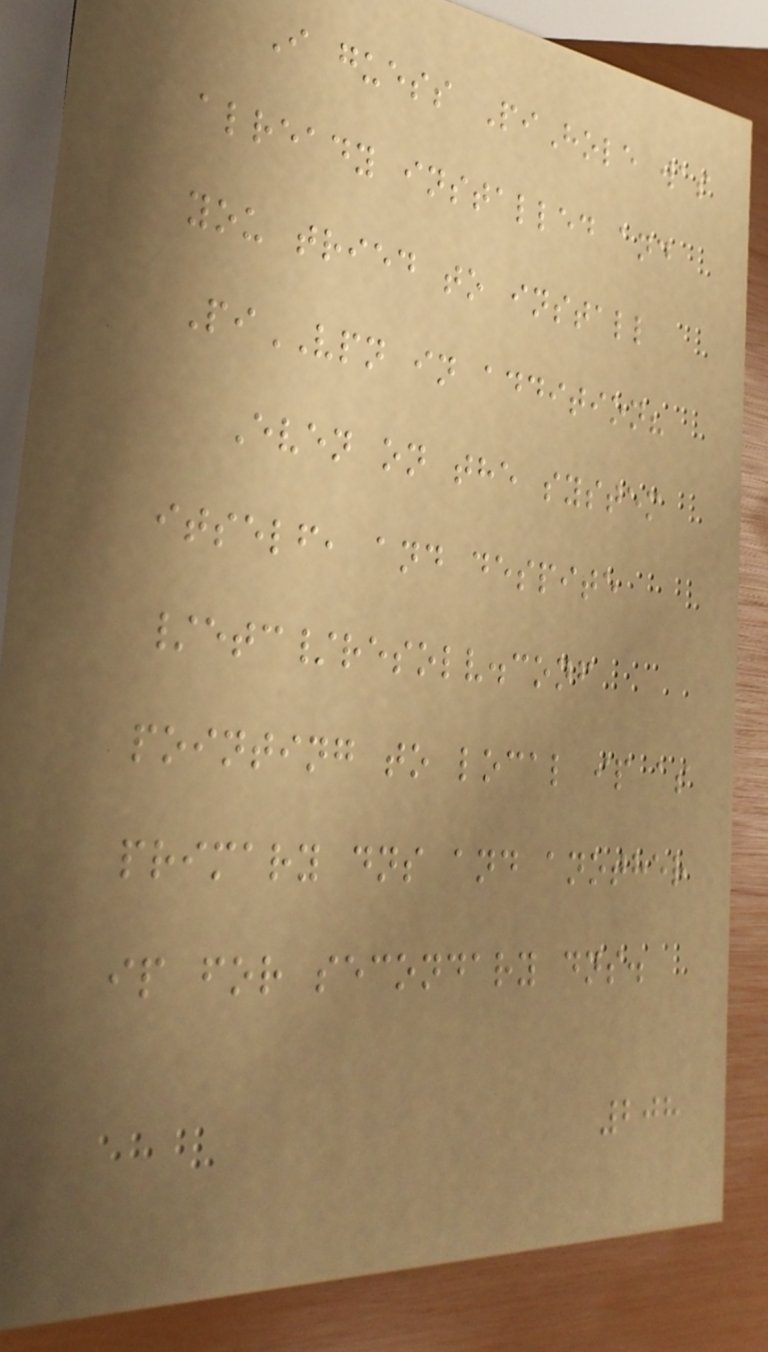I guess PiHole was
already installed and
you tried to install
PiVPN in addition?
Even on the system
itself, and despite
/etc/resolv.conf
pointing to local ip as
primary dns and another
ip for secondary dns.
208
